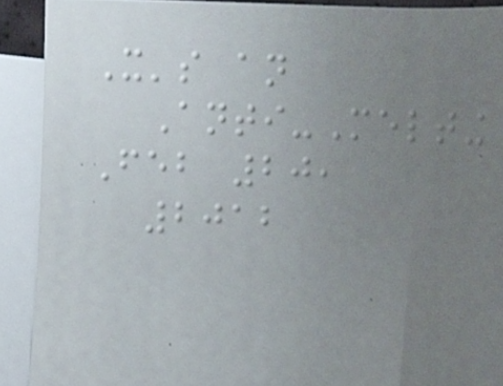It's an
Anti-Melting
Feb 20,
2012
